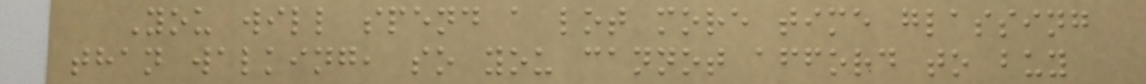You will spend a lot more time glassing
than walking, so you cannot afford to buy
